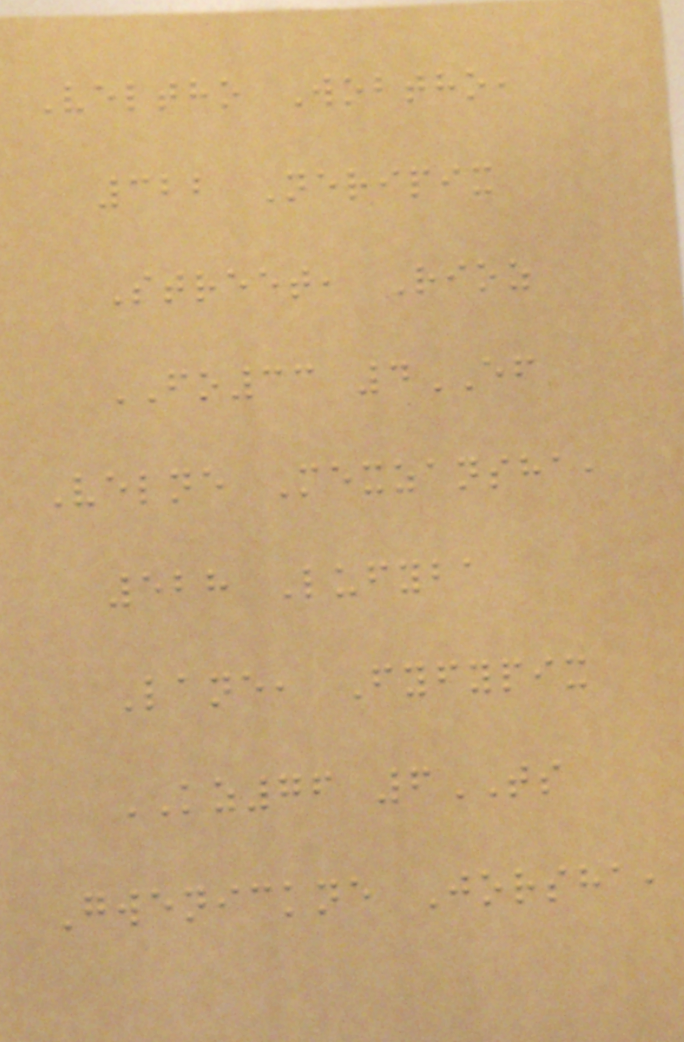Veltho Wobtho,
322 Neripix
Street, Rioz
FO33 4EF
Velne Mexzansha,
528 Lufyba
Lane, Fyfypix
KZ76 6TS
Gwenickne Jorsha,
